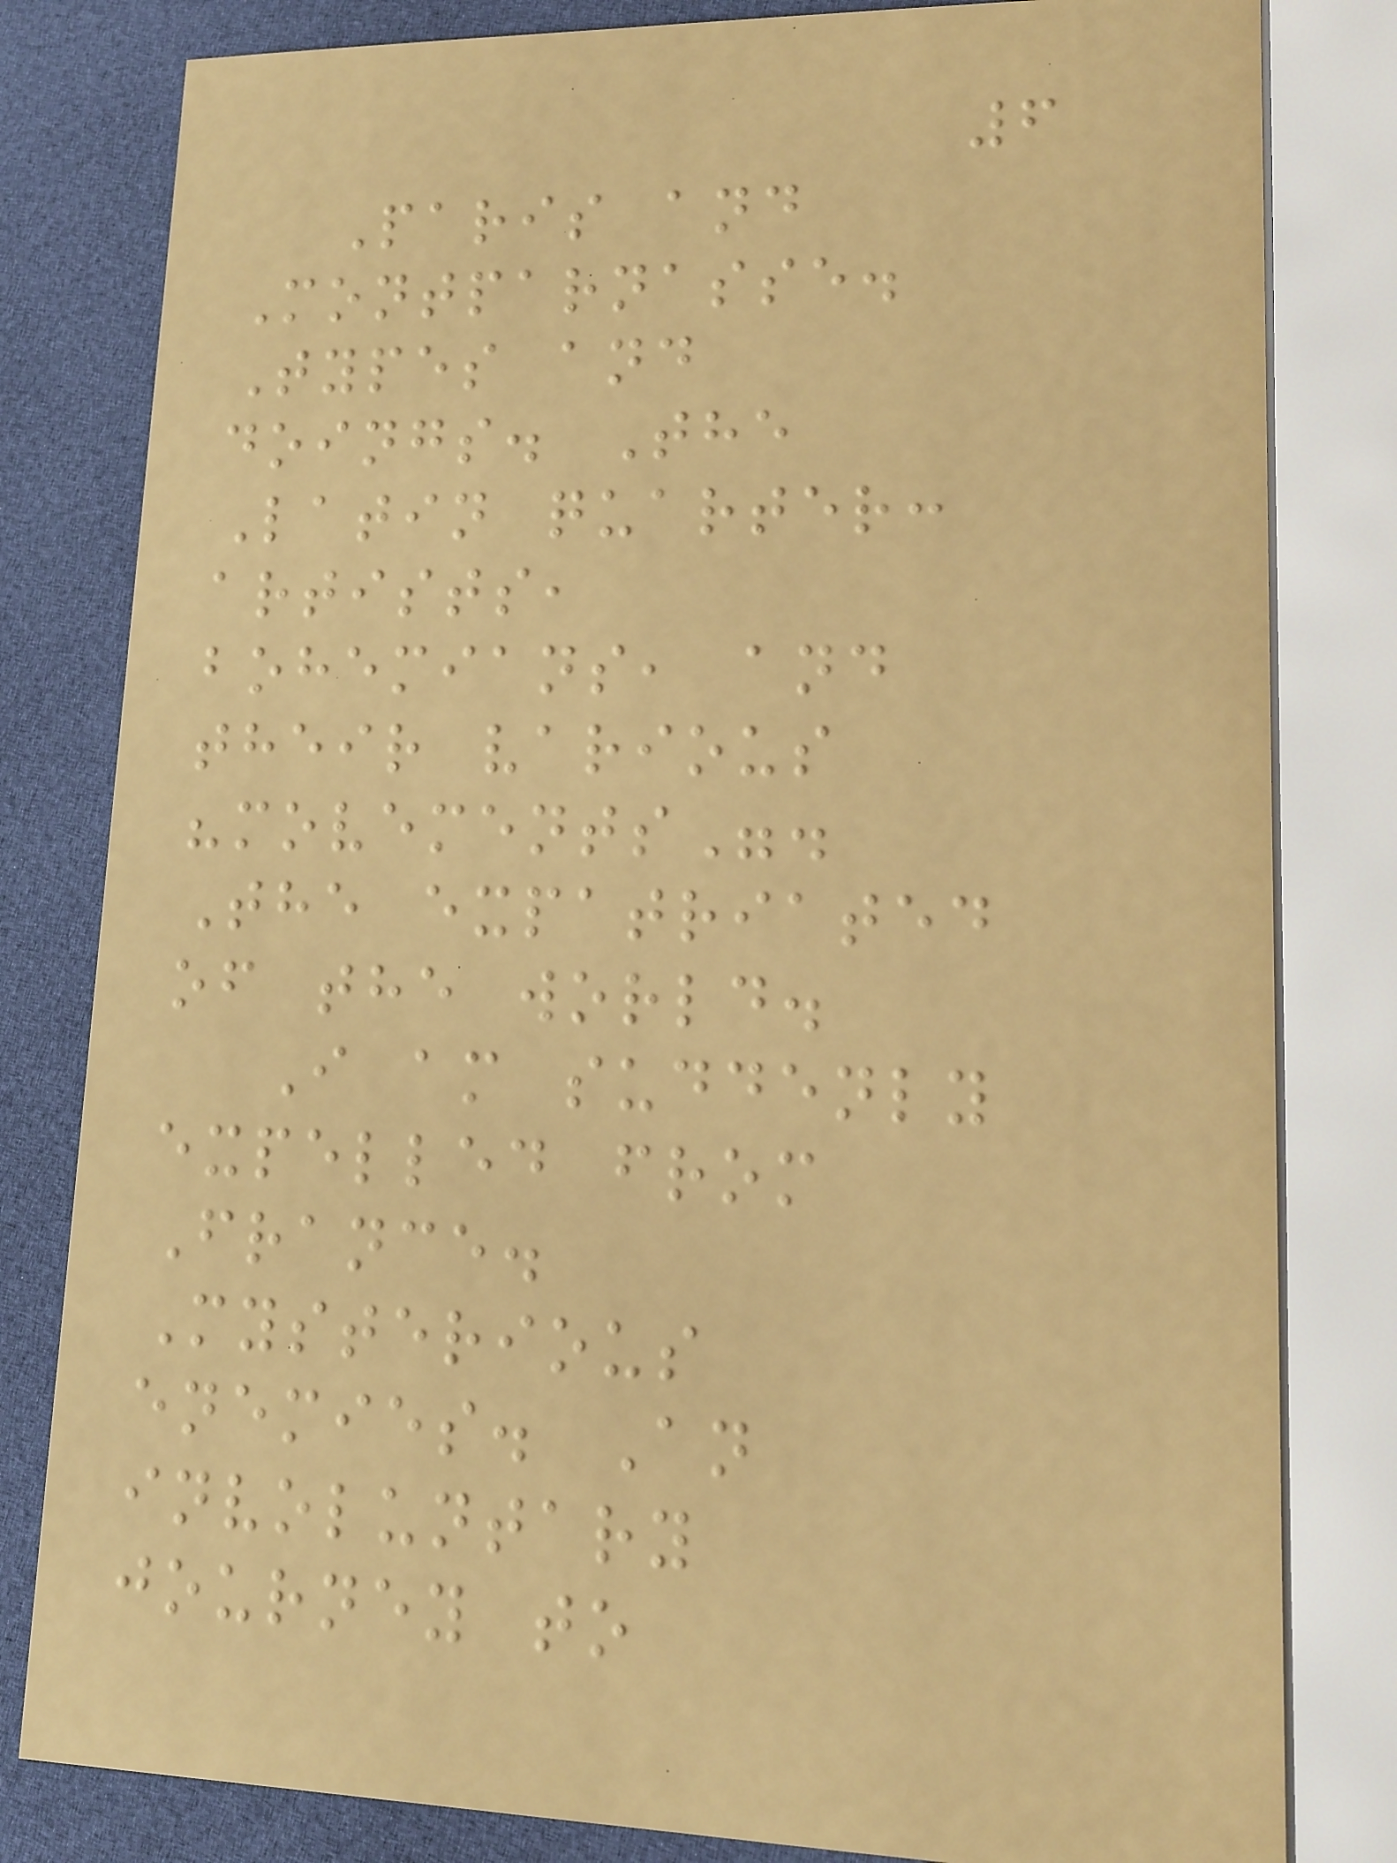6
Paris and
Montparnasse.
Types and
doings. The
Latin quarter:
artists,
bohemians, and
their various
"movements".
The expatriated
of the world.
I am suddenly
expelled from
France.
Mysterious
enemies. An
involuntary
journey to
